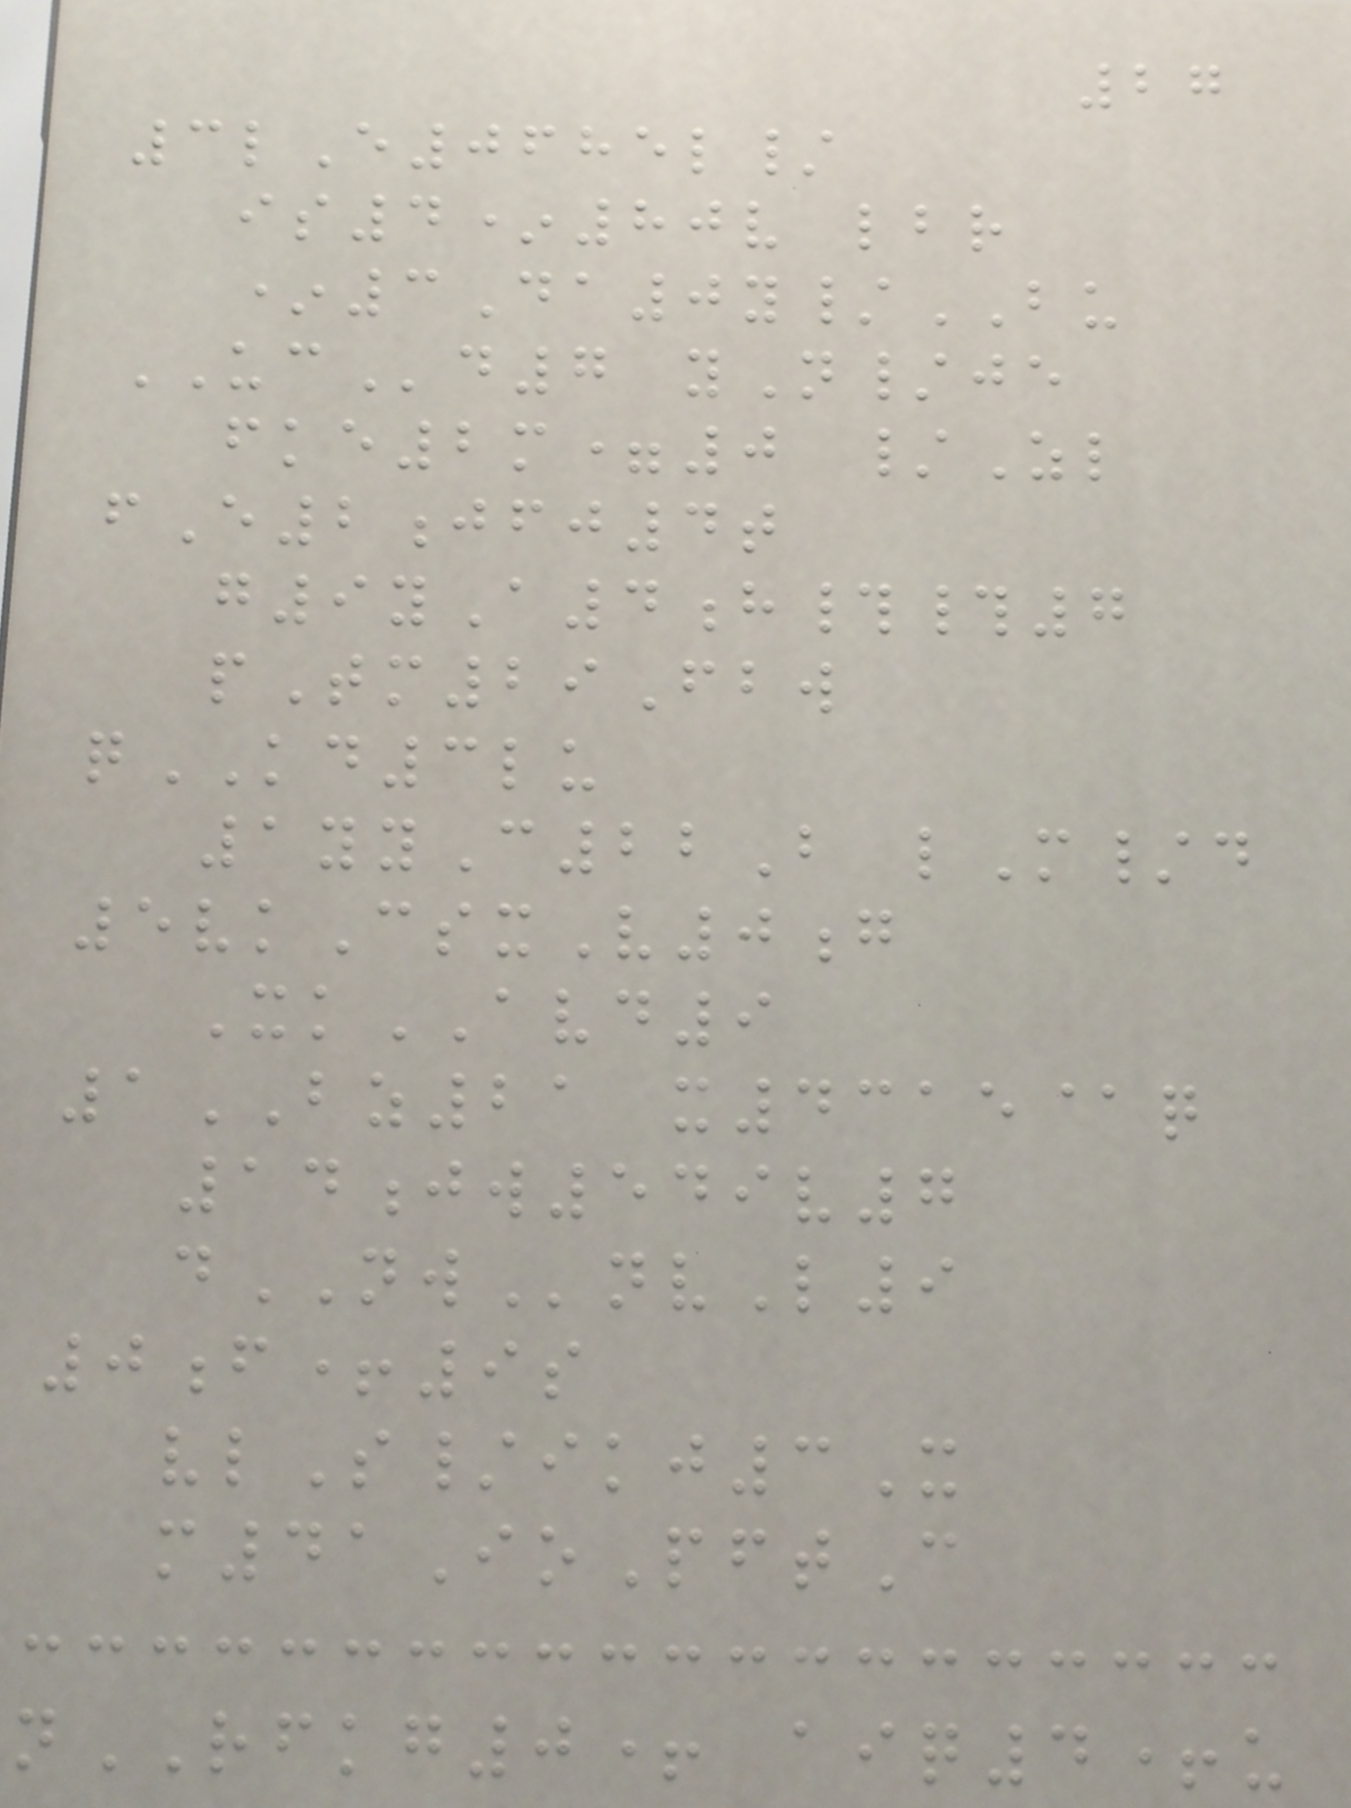27
3lE0685l/
is4*80v lbr
*3Da0y/BU
UCd7 yN/je
fke2m=0 /Zl
fE2jfj4t
g9yA4h##7
pTm29Fbw
qKD3lu
1yyC22B lM/d
5vkCsxV0g
XkAVD9
1BZ21 x4315@q
14jw549v7
dNWnvL9
0f+9s
vlS/ikj3X
m41IoPftC
nRFKG0+ aiq4+u
